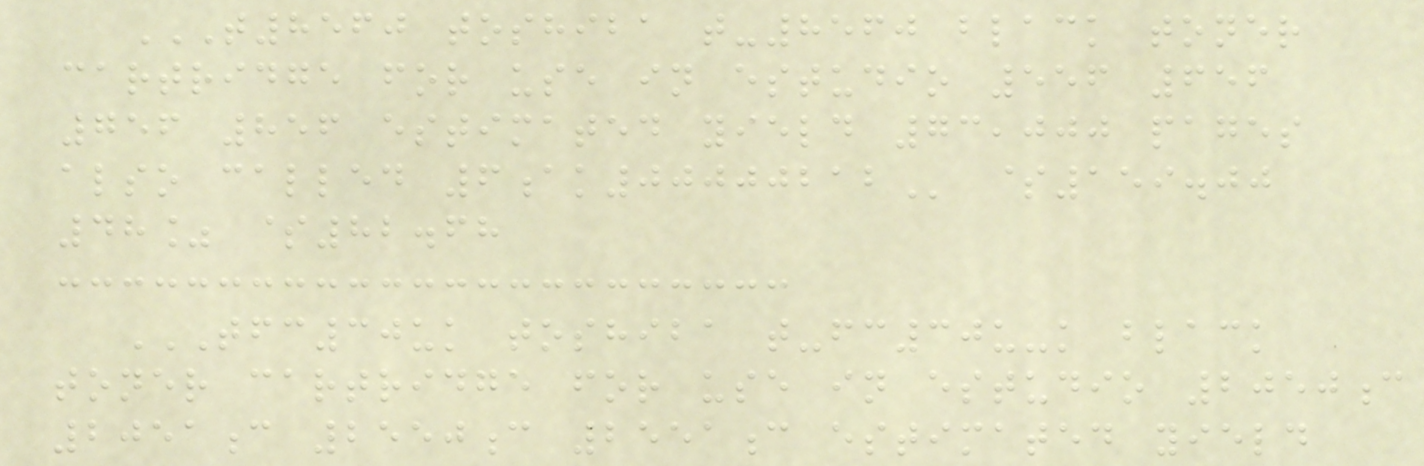T8560 TOSHIBA T-8560 BLACK TONER
CARTRIDGE FOR USE IN ESTUDIO 556 656
756 856 ESTIMATED YIELD 73,000 PAGES
ALSO CALLED 6AK00000212 $159.00
48% $82.68
TFC30UK TOSHIBA T-FC30U-K BLACK
TONER CARTRIDGE FOR USE IN ESTUDIO 2050C
2051C 2550C 2551C ESTIMATED YIELD
